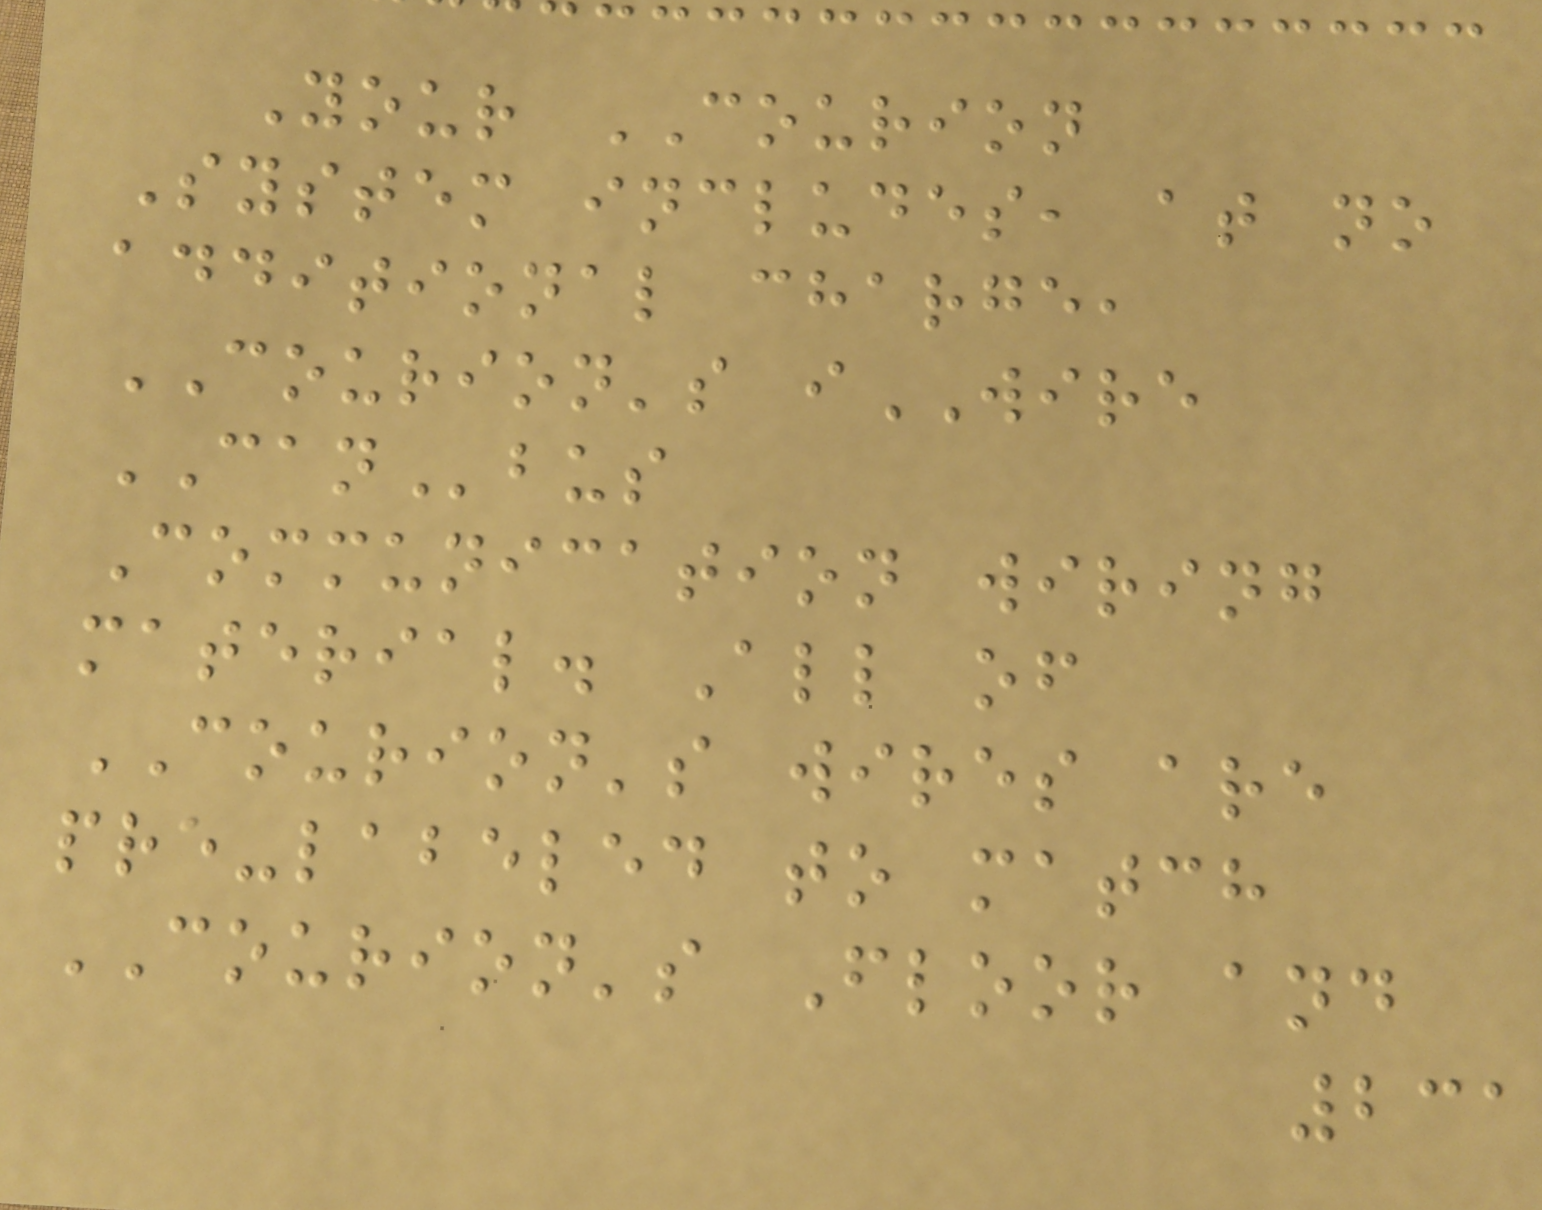Your COURION
System includes, at no
additional charge,
COURION's iWIRE
CANbus
Communication wiring
material. All of
COURION's wires are
pre-labeled to match
COURION's Floor and
231
